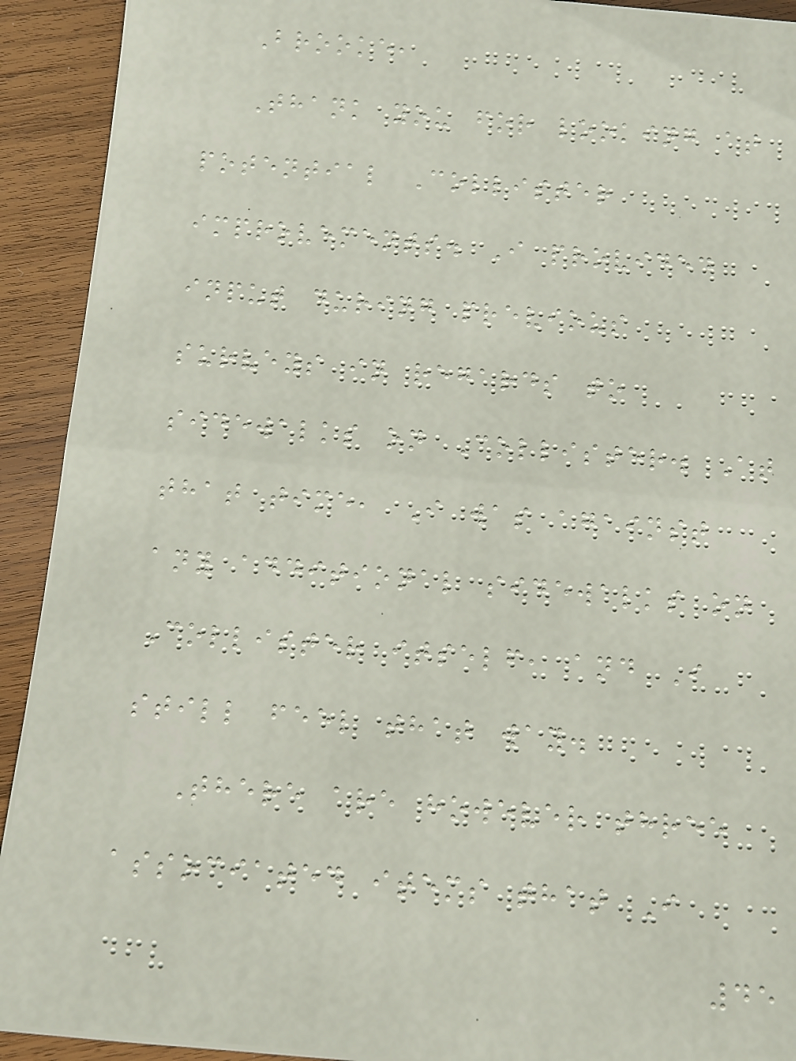Brooke,
Thank you for looking at
potential Collister
improvements. I provided
input during previous
surveys in regards to
sidewalks on Collister. At
that time, I was against
any additional sidewalks on
Collister itself, and I
still feel that way.
There are however three
associated items that I
45
